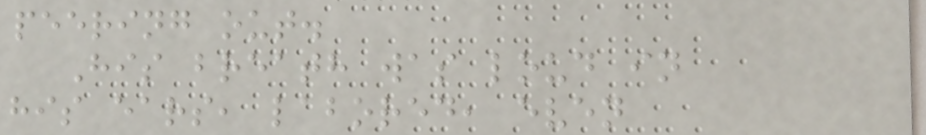peering out.
His breath was loud in
his ears, labored, even
